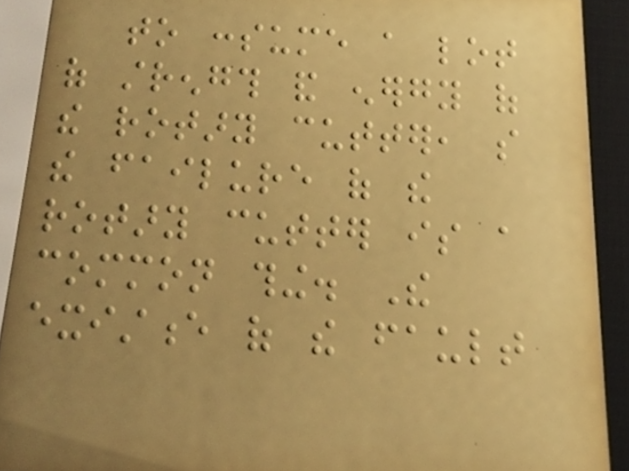to consume a lot
of strength and energy of
the rotary cutter, so
the failure of the
rotary cutter is a
common thing. The
existence of the fault
